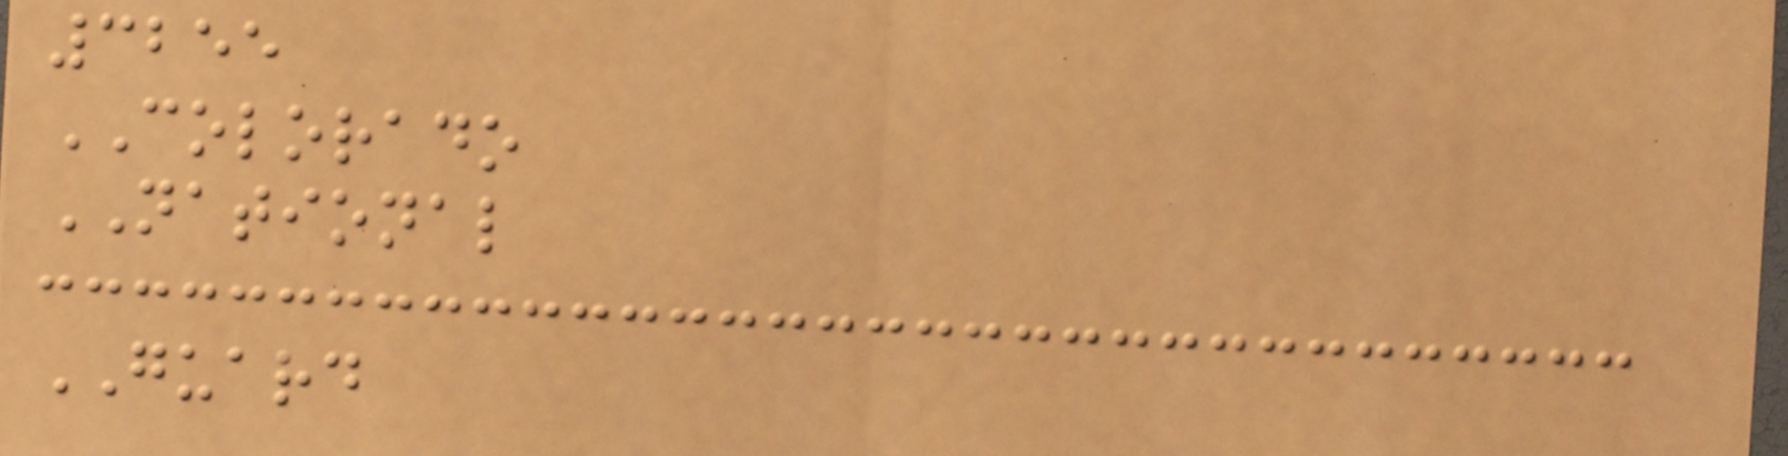3255
COLORADO
NATIONAL
GUARD
